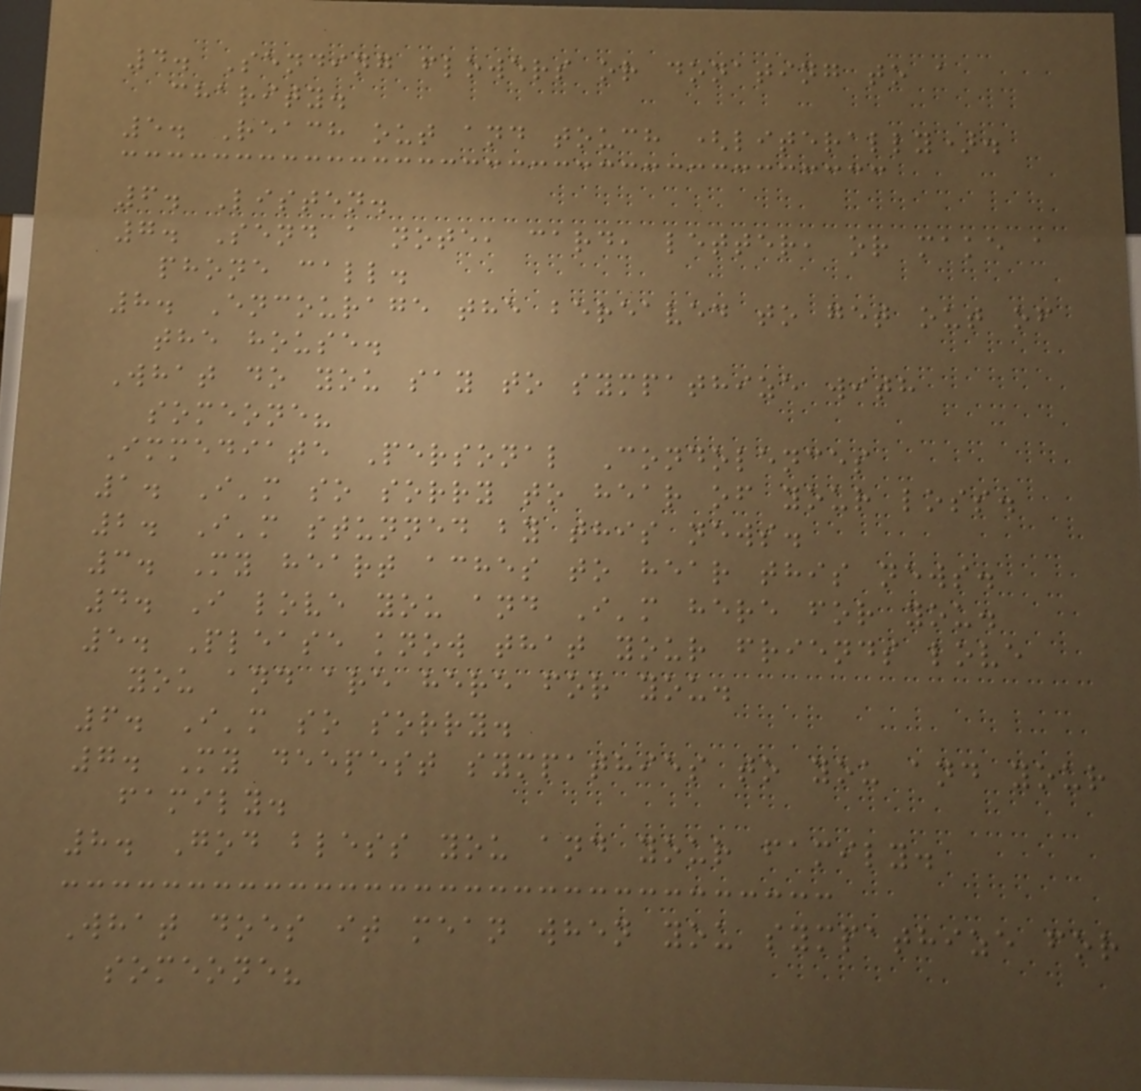4. Sending flowers or donating to a
charity.
5. Reach out and touch (literally).
6. Listen.
7. Send a note, card, letter, or make a
phone call.
8. Encourage the bereaved to get out of
the house.
What do you say to sympathize with
someone?
Immediate Personal Condolences
1. I'm so sorry to hear of your loss.
2. I'm stunned by this news.
3. My heart aches to hear this news.
4. I love you and I'm here for you.
5. Please know that your friends love
you and are here for you.
6. I'm so sorry.
7. My deepest sympathies to you and your
family.
8. God bless you and your family.
What does it mean when you sympathize for
someone?
